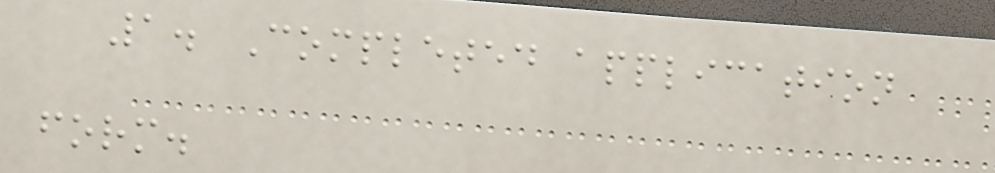1. Completed application
form.
